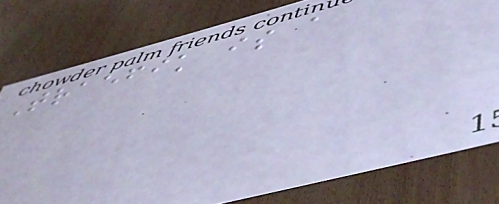Traefik is a
